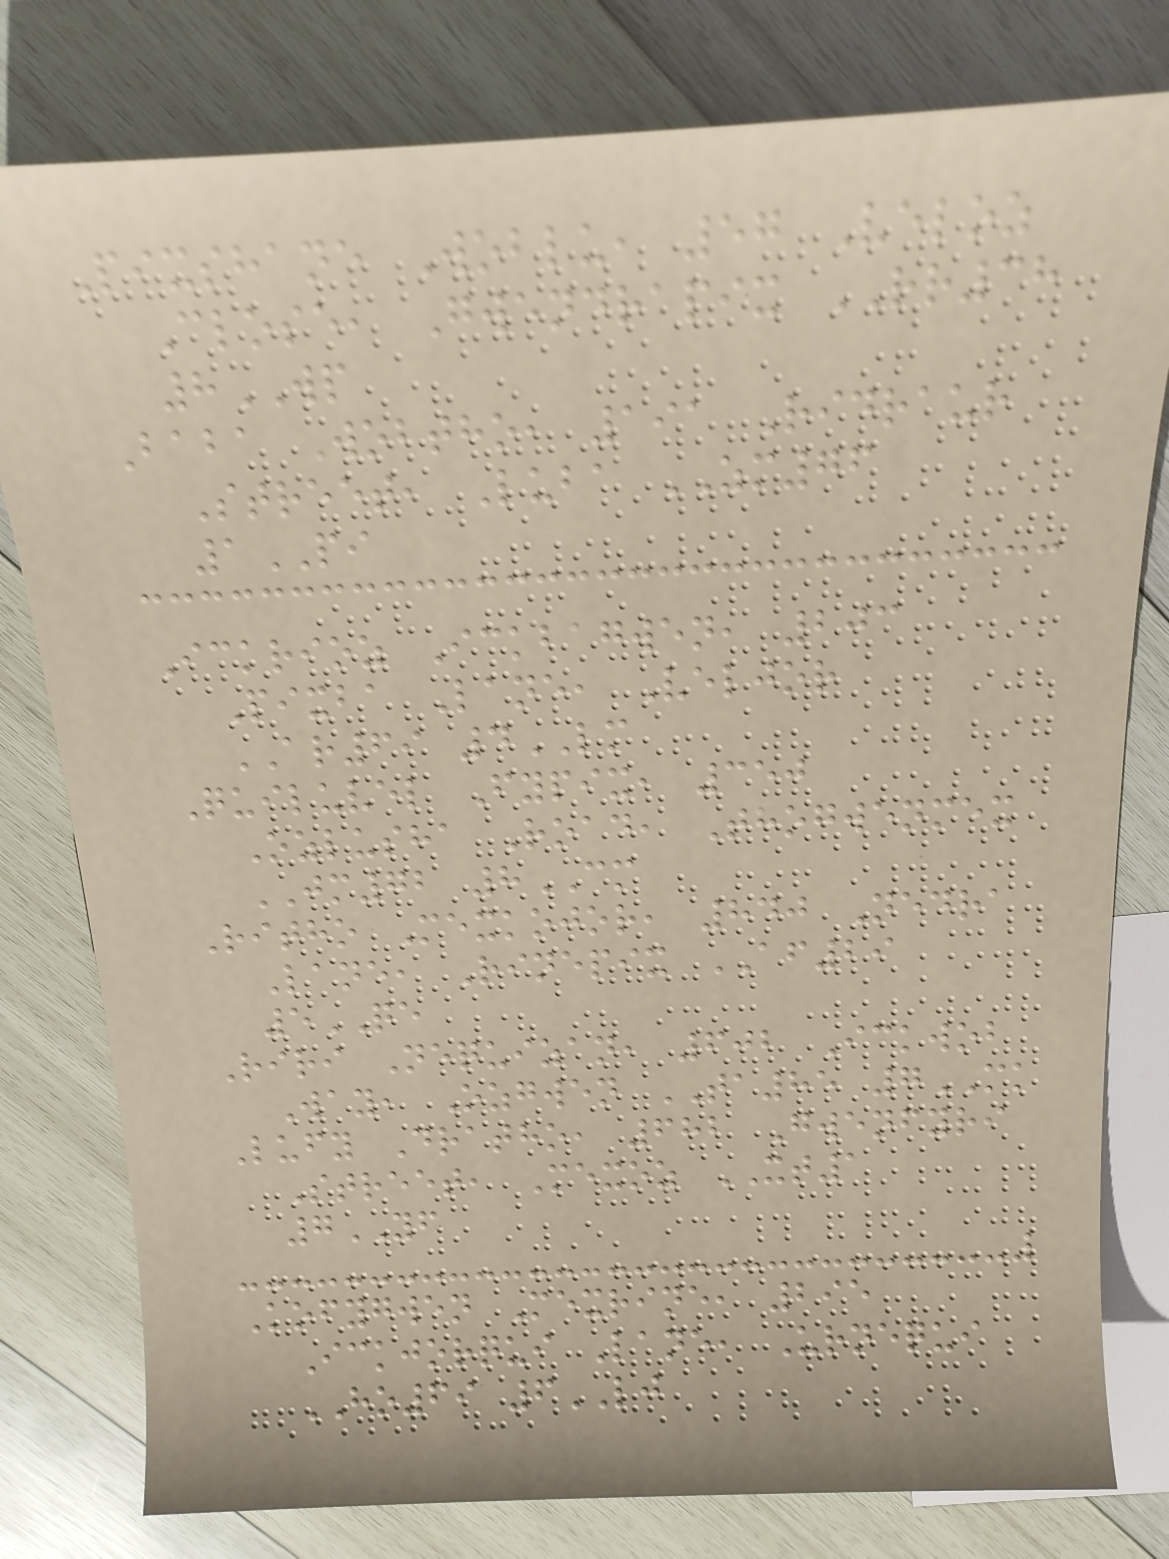Pixshane Woblu, 57 Veloz
Close, Gwendrapix RR38
8WP
Baba Wobtho, 191 Ridraur
Street, Luba ZM76
1PI
Ickrioz Ickbagwen, 203
Pixba Lane, Veljor
AR69 4LM
Quiluvel Fypix, 350
Ozlusha Road, Thogwenmex
JM72 8CM
Ritho Mexkojor, 840 Nedra
Lane, Rinepix AF29
5QE
Riri Nequizan, 602 Ickwob
Way, Ozgwen TA85 7MK
Lufy Dratho, 682 Gwenfyri
Street, Mexoz XT1
7YF
Kofygwen Mexrine, 295
Ickjorqui Lane, Urnequi
HO69 6LJ
